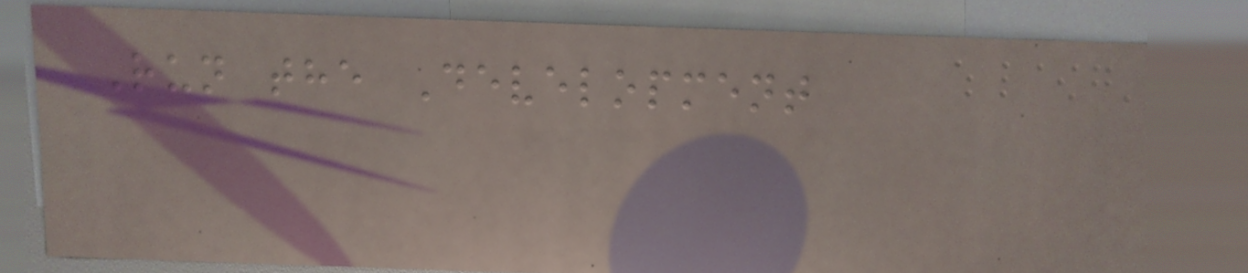Run the Development
